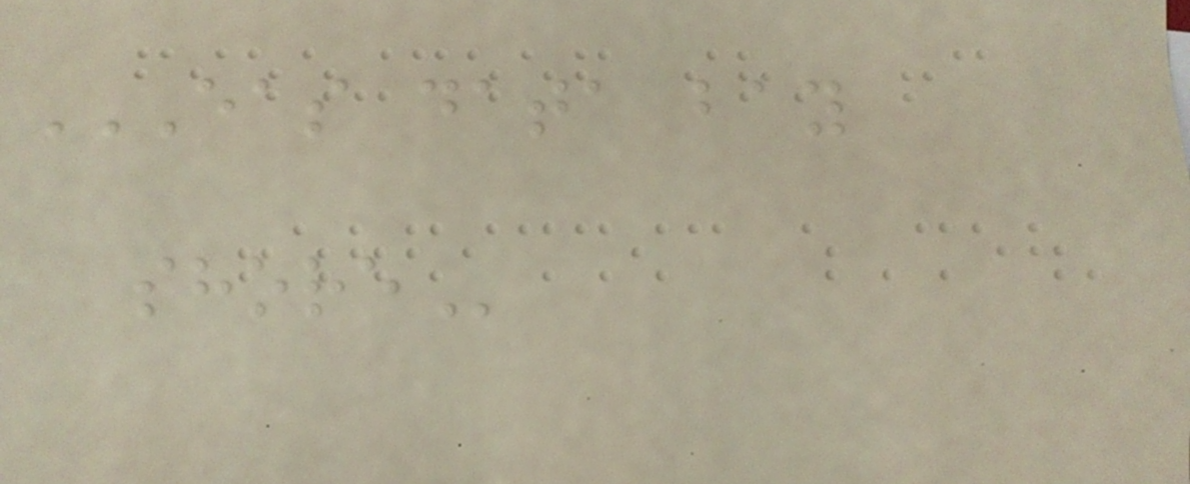EAS DATA BAY
SHORE
